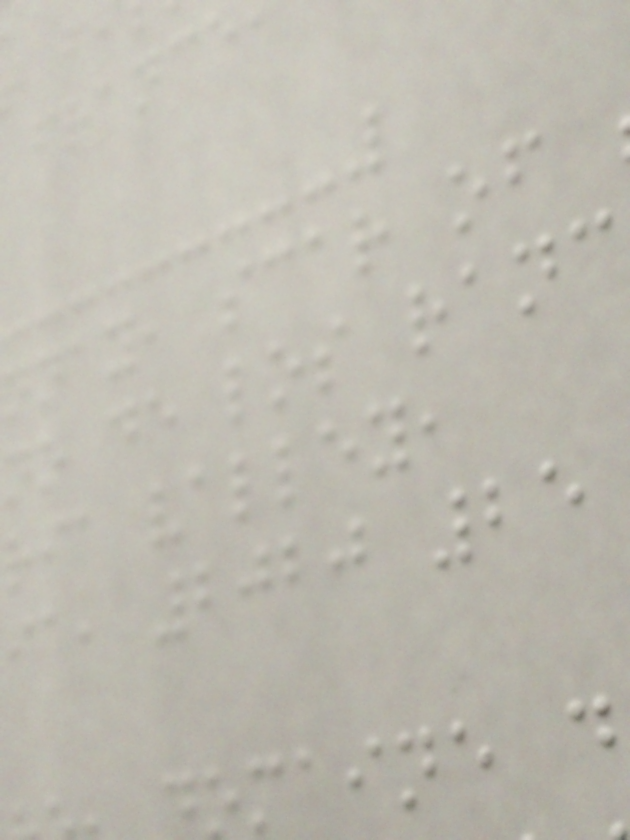nnay, scar of
no de los ranc
ria valley,
ia, 2020 25
omaine d
